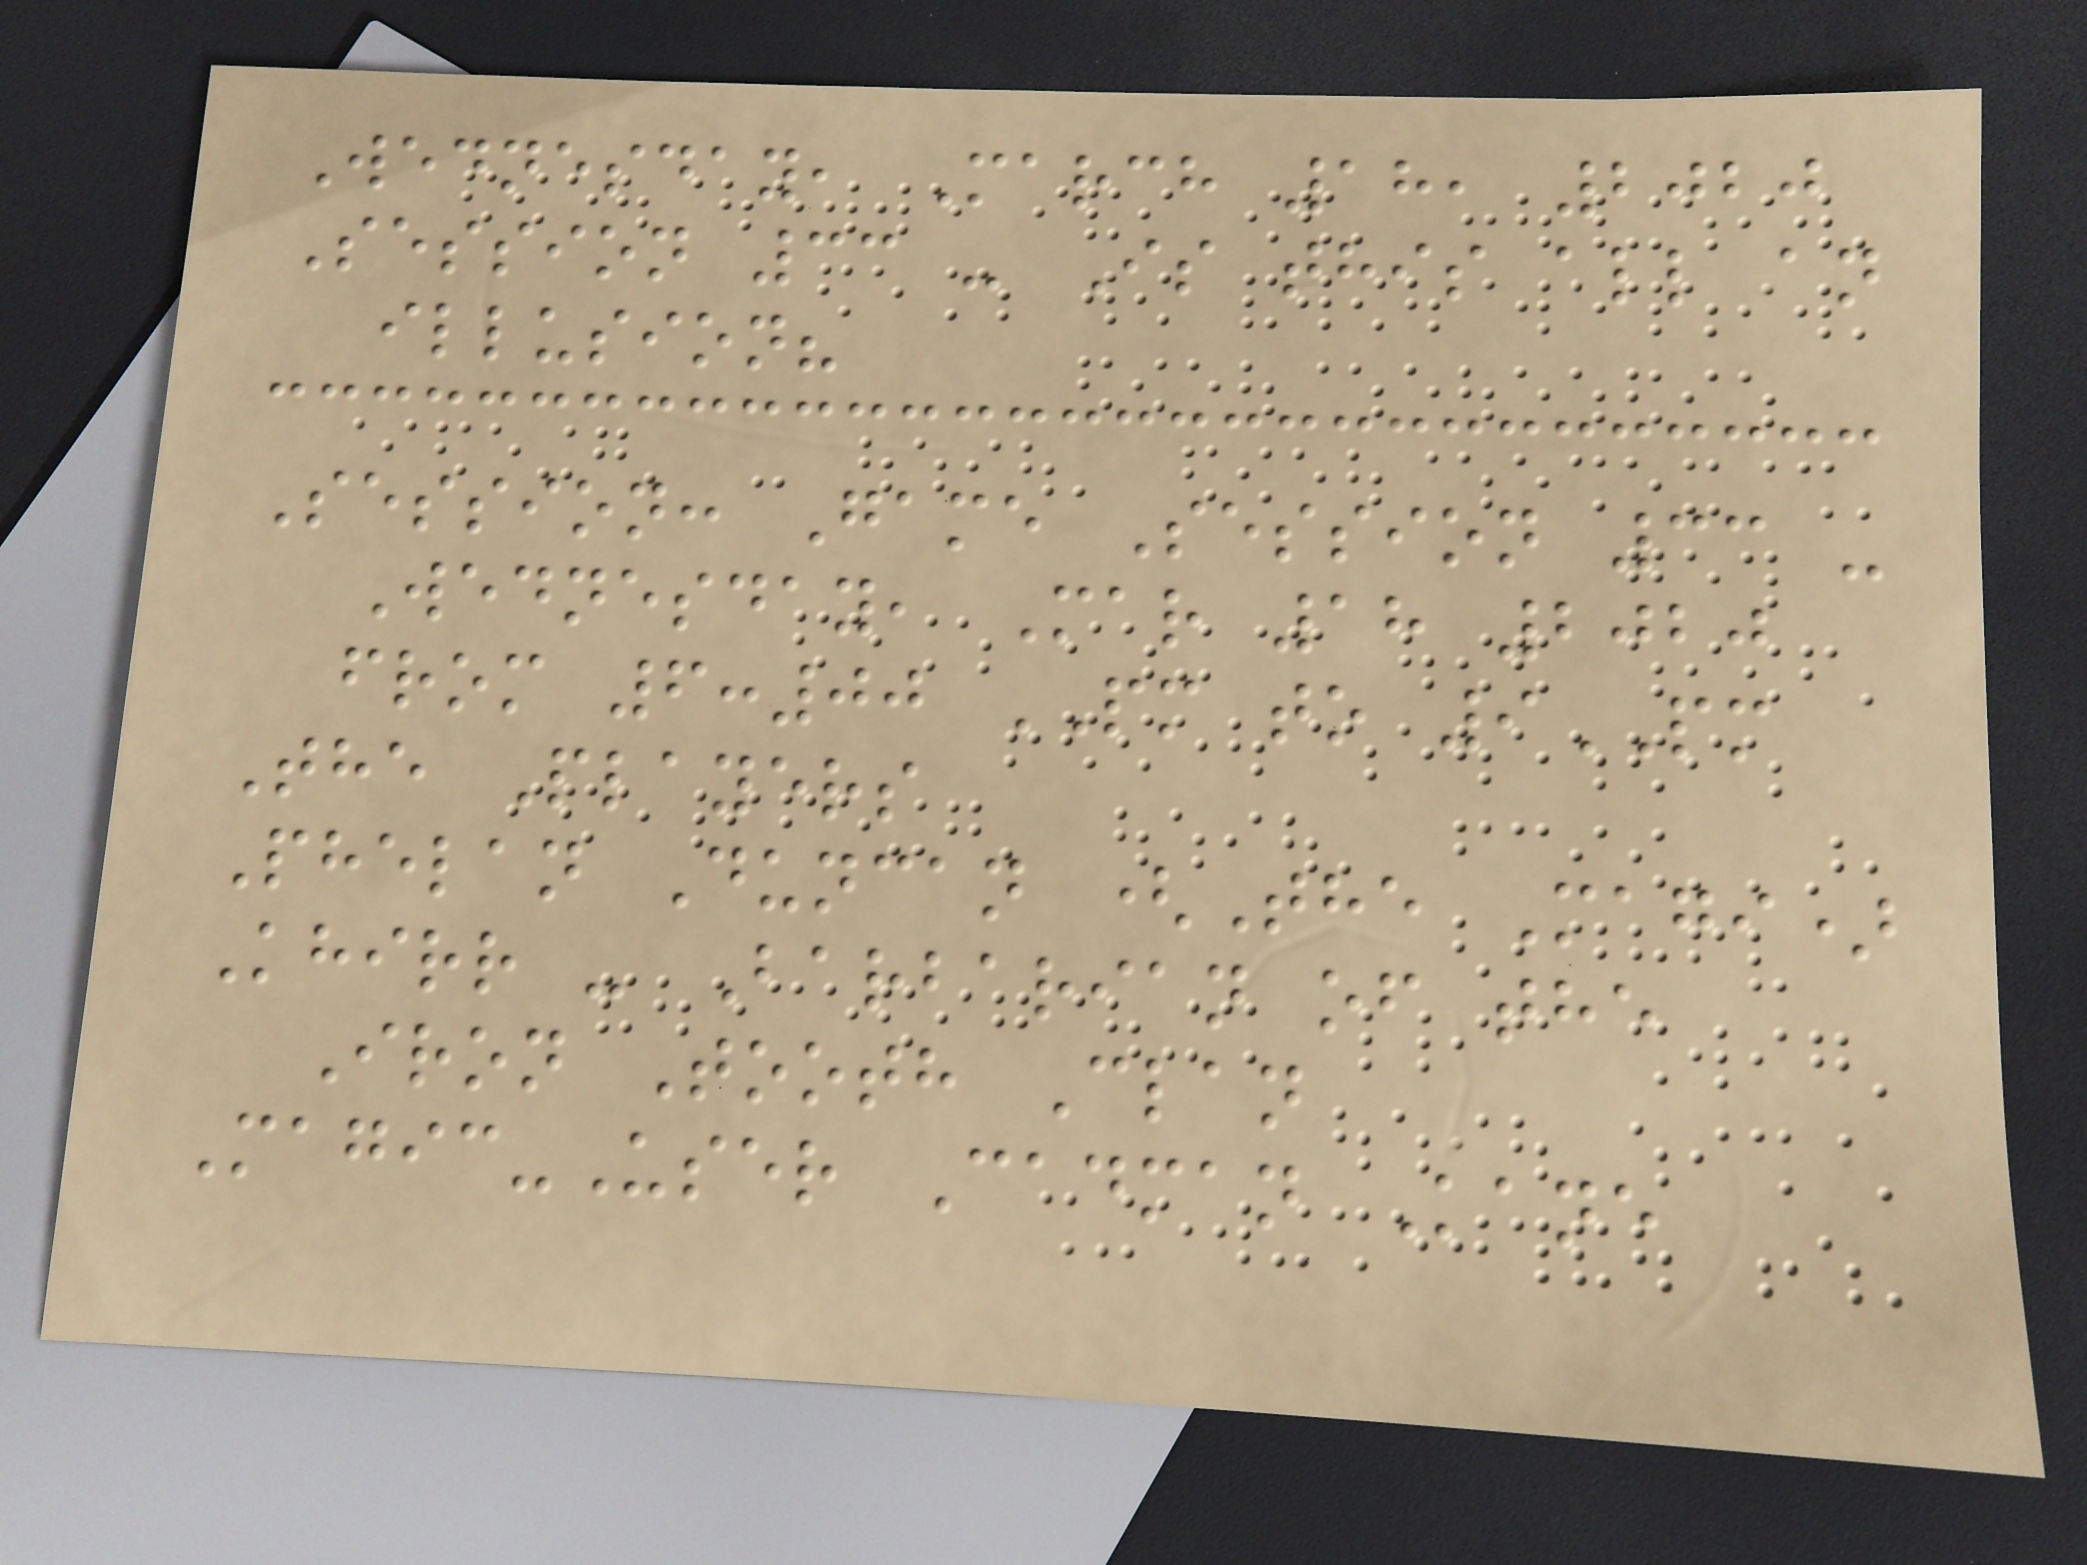Wednesday, March 18, 2020
Session 33 - Is this all an
illusion?
Session: Game Session 33 -
Wednesday, Mar 18 2020
from 6:00 PM to 9PM
The Players
Phelan Duncan (The Magi)
Khirr - Barbarian of the
Iron Tooth Clan
Magic-User Cadman Kane
